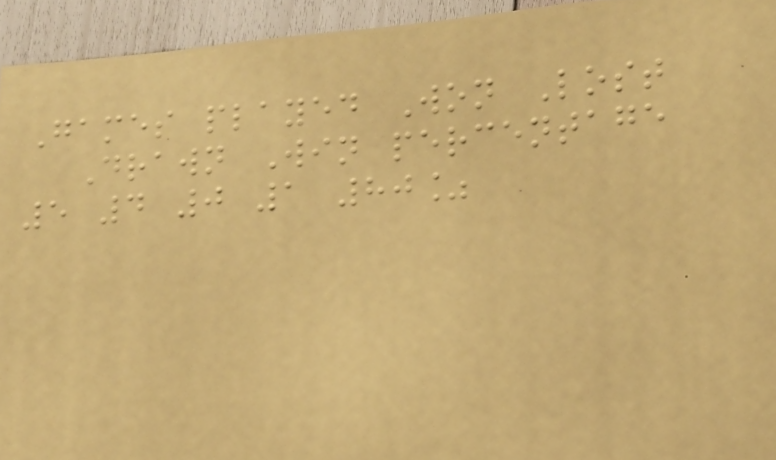Games played Won Lost
Drawn Win percentage
5 4 0 1 80%
